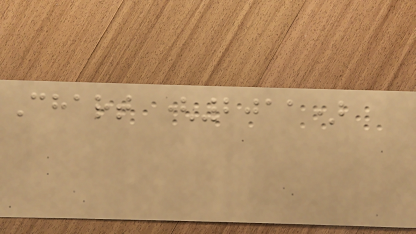Chart (2011)
